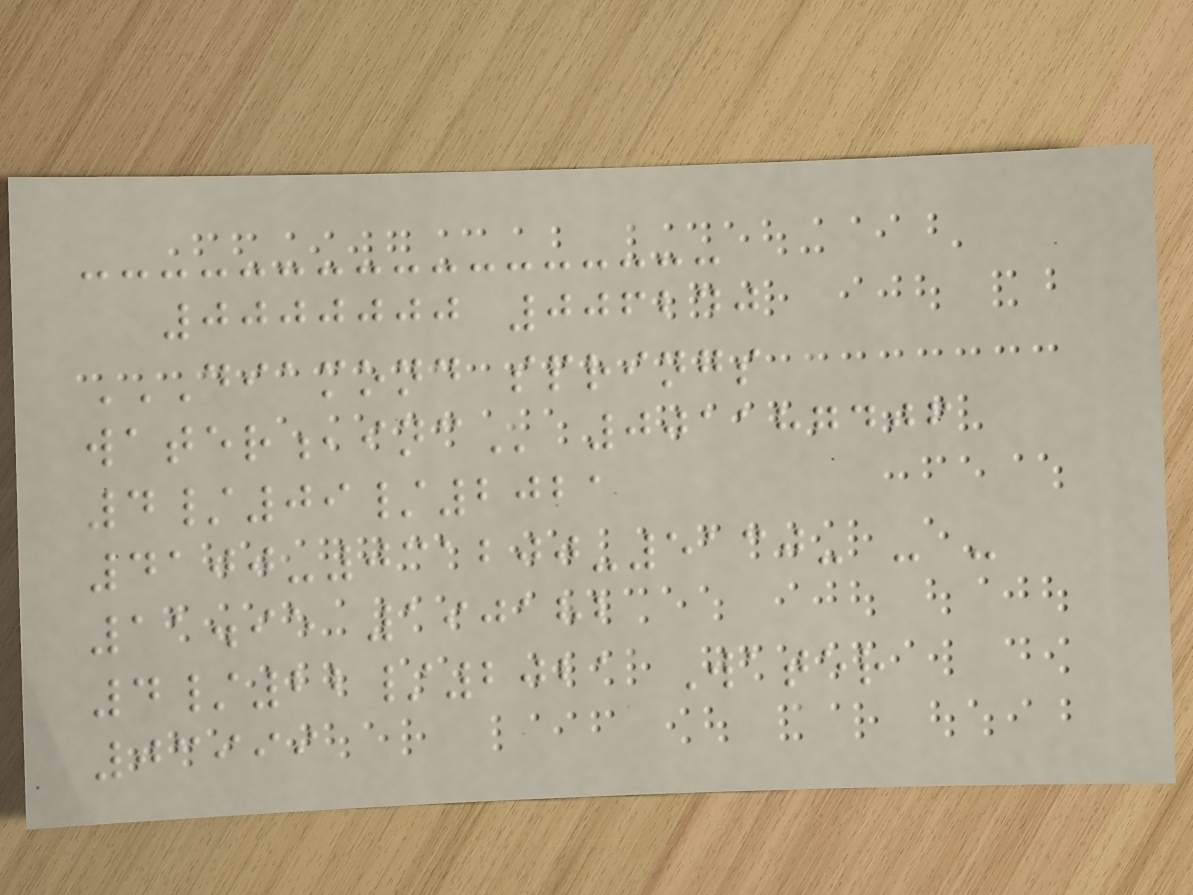0000000 006240
DIAMOND SPRINGS
WATER,INC 001187406
4/09/2021
4100-031200-5130- - -
11.95 190182
4/22/2021 Water
03999
